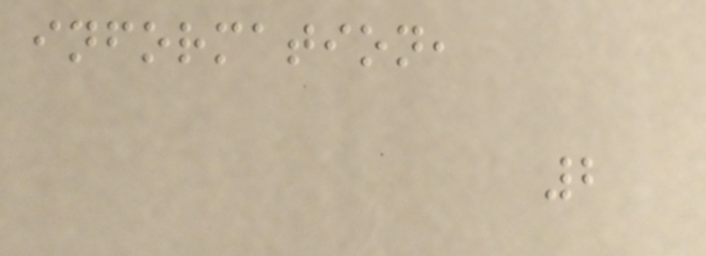information,
2
